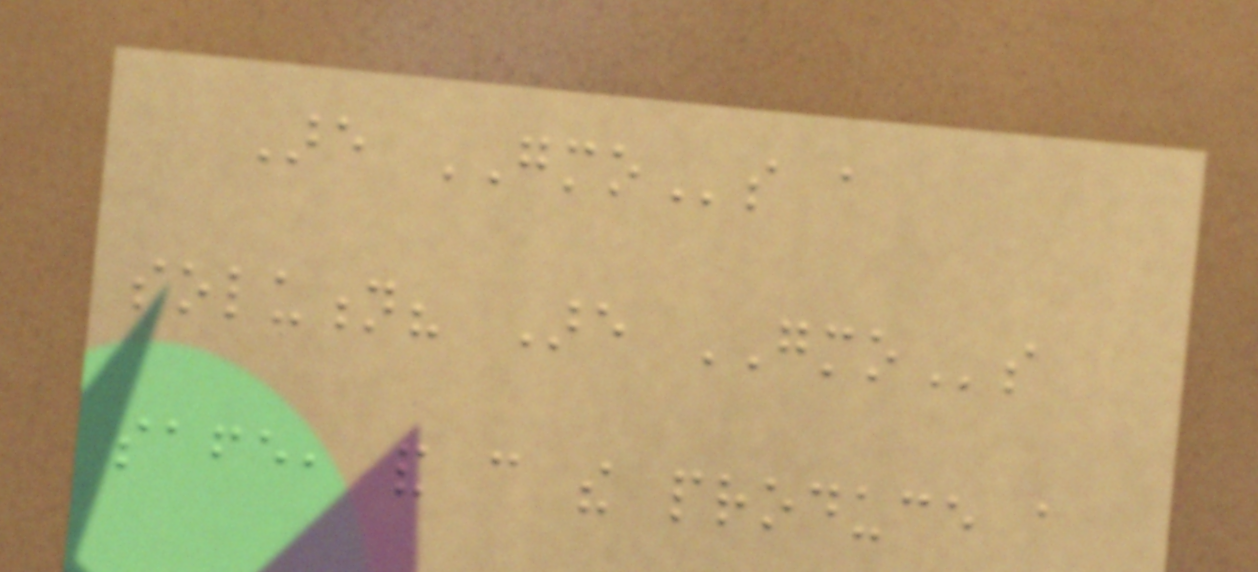Are GMOs a
solution? Are GMOs
safe, and can the produce a
